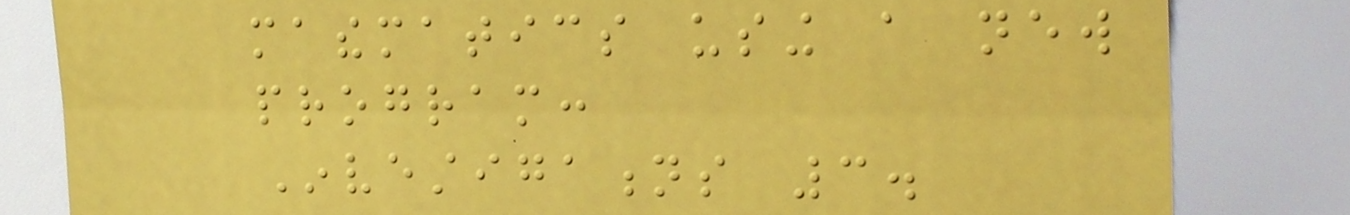mathematics using a new
program:
Investigations 3.
